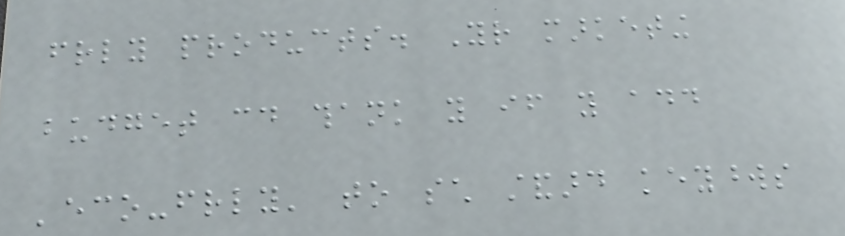friendly products. Your marketing
budget could thank you if you add
'eco-friendly' to such standard keywords
